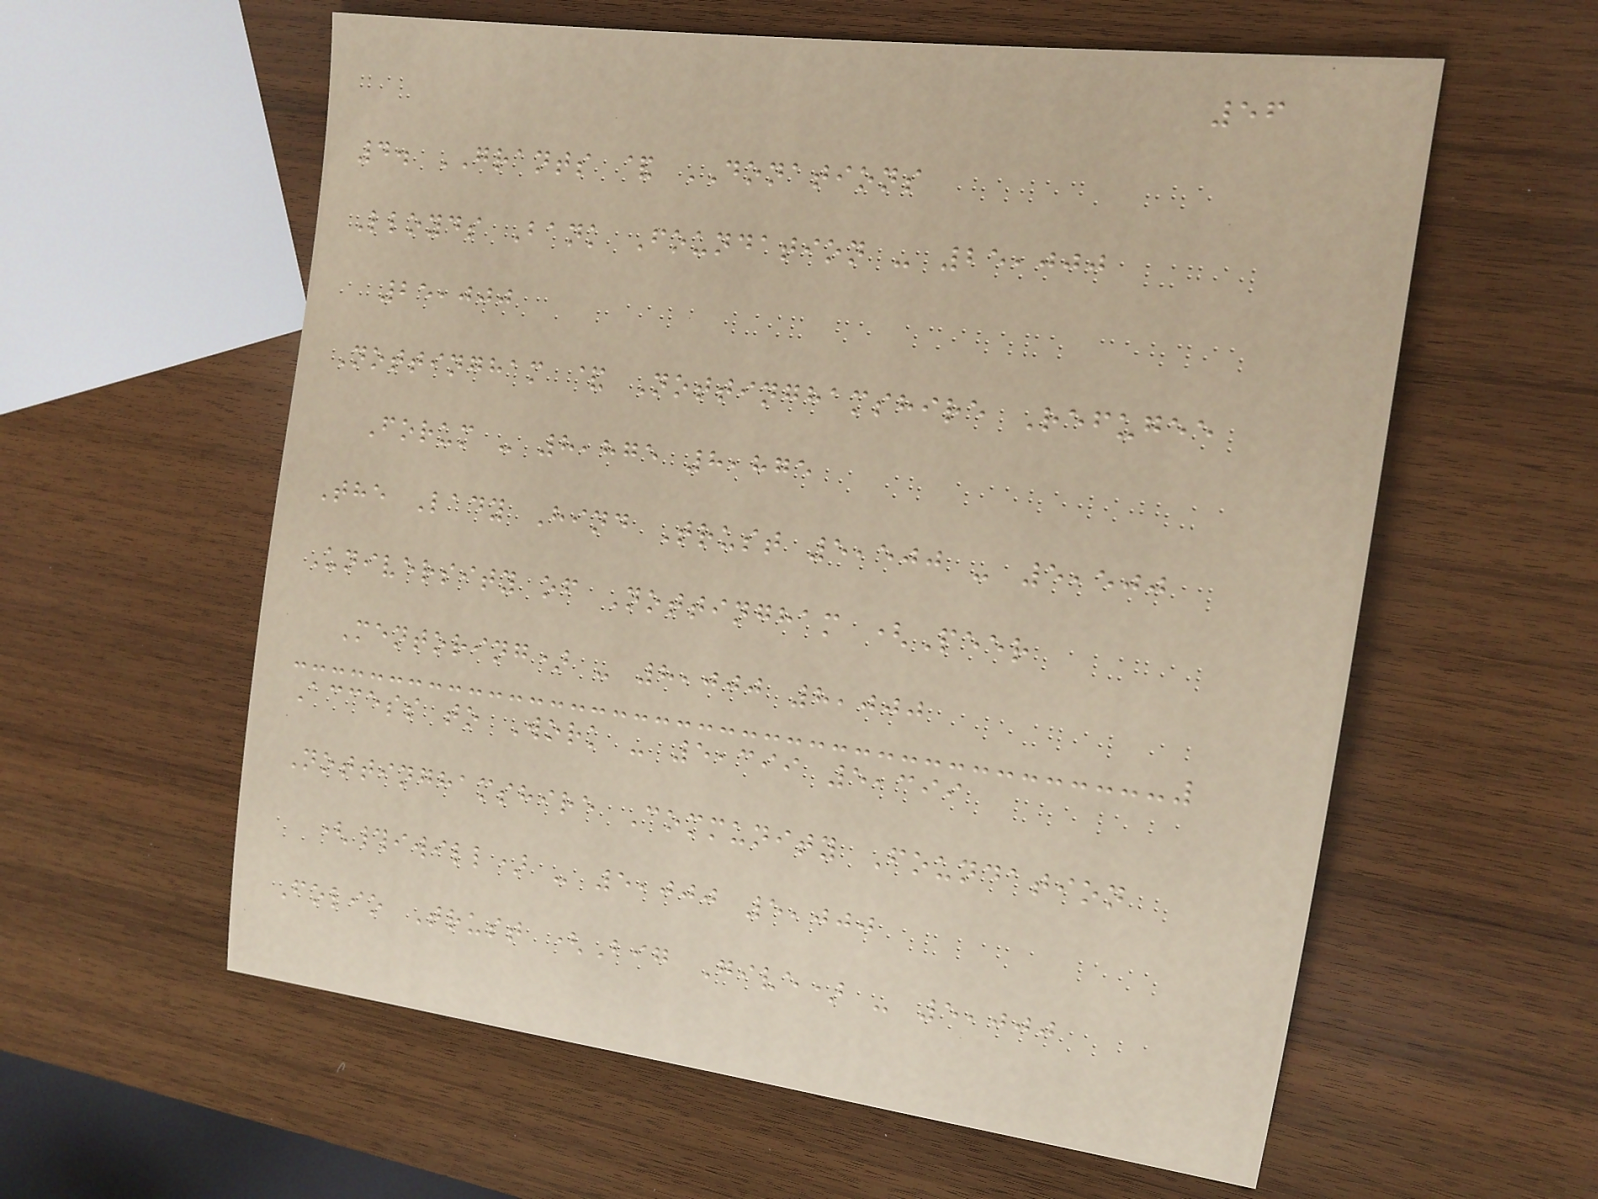56
4. GRANTS & DONATIONS
Lloyds Bank Foundation - 25,000
25,000
Nottingham & Nottinghamshire Refugee
Forum - 8,875 8,875
The Lady Hind Trust 5,500 - 5,500
University of Nottingham (Peer
Mentoring) - 8,000 8,000
Access to Work - 5,399 5,399
Nottinghamshire Community Foundation
(#iwill) - 5,000 5,000
Folio Trust (Big Give) - 5,000
